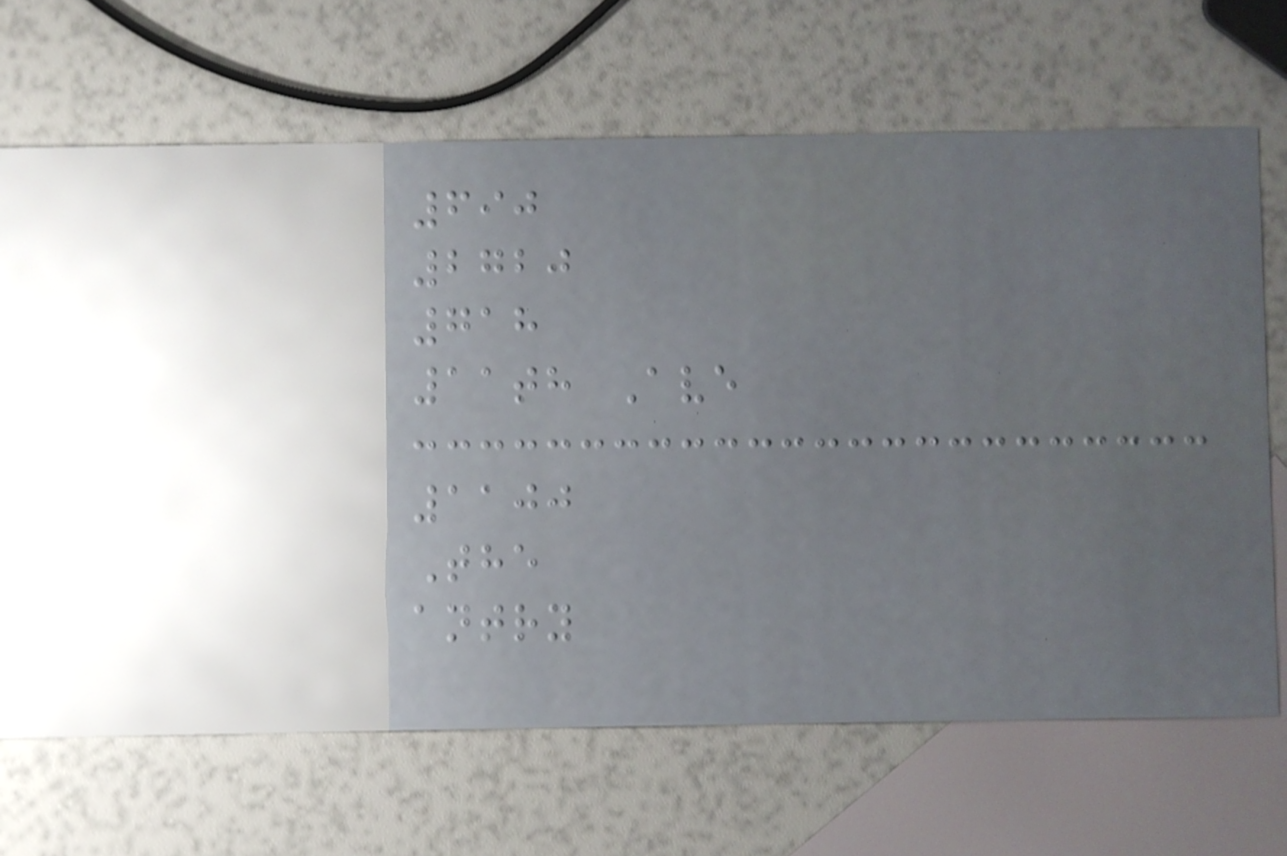690
2720
718
11th Ave
1100
The
antry
